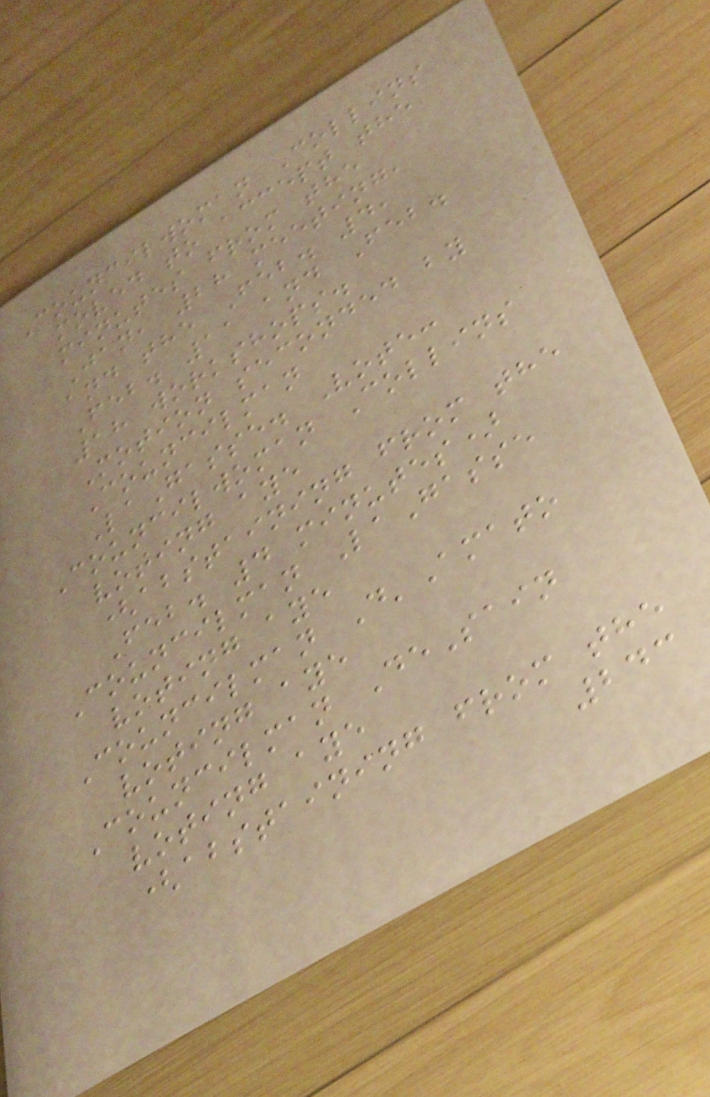Councilwoman Collins
moved to accept the
minutes from the
Jan, 28 meeting,
and the Feb. 4,
Feb. 11 and Feb.
18 workshops.
Motion seconded by
Councilman
LaGasse. Vote:
Councilwoman Collins
voting aye
(abstaining from the
Feb. 4 minutes)
Councilman LaGasse
voting aye
Councilman D'Amato
voting aye
Councilman DeSain
voting aye
(abstaining from the
243
